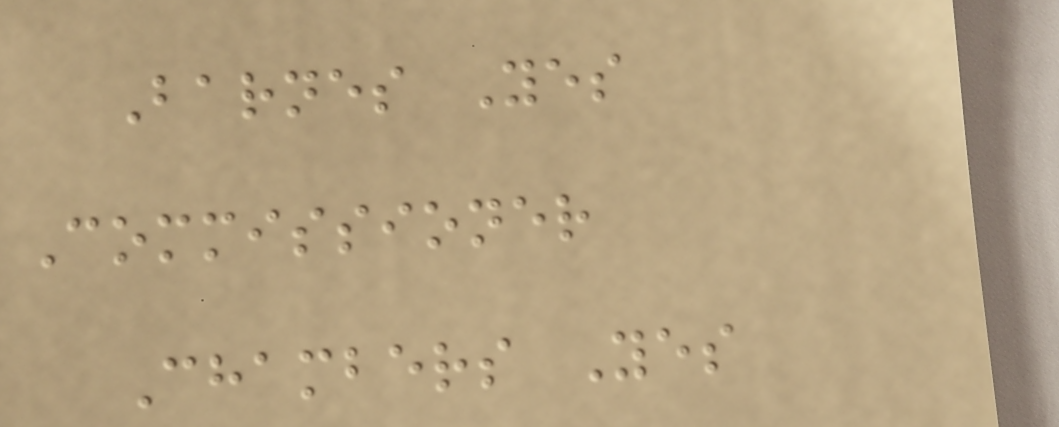Barnes Yes
Commissioner
Chambers Yes
